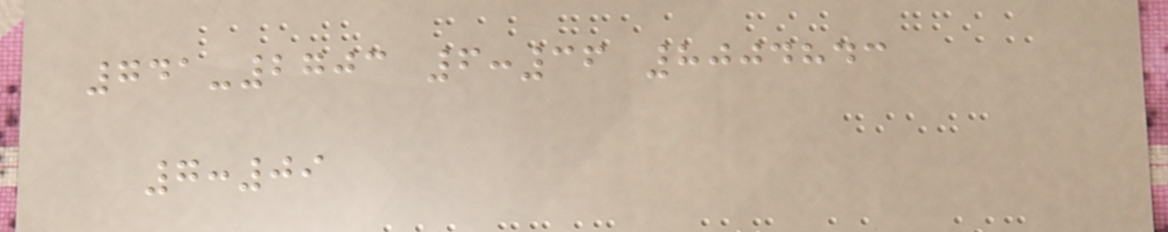741-2703 6:36 8004843
7:09
